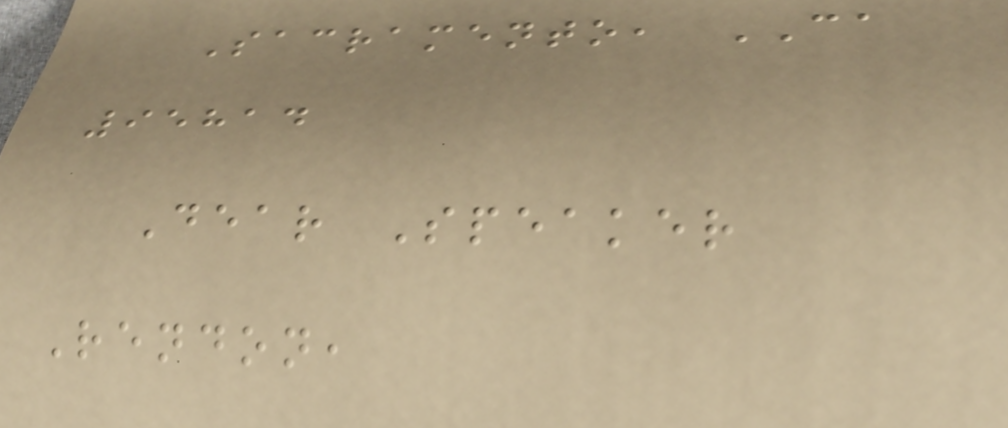Sacramento, CA
95814
Dear Speaker
Rendon,
